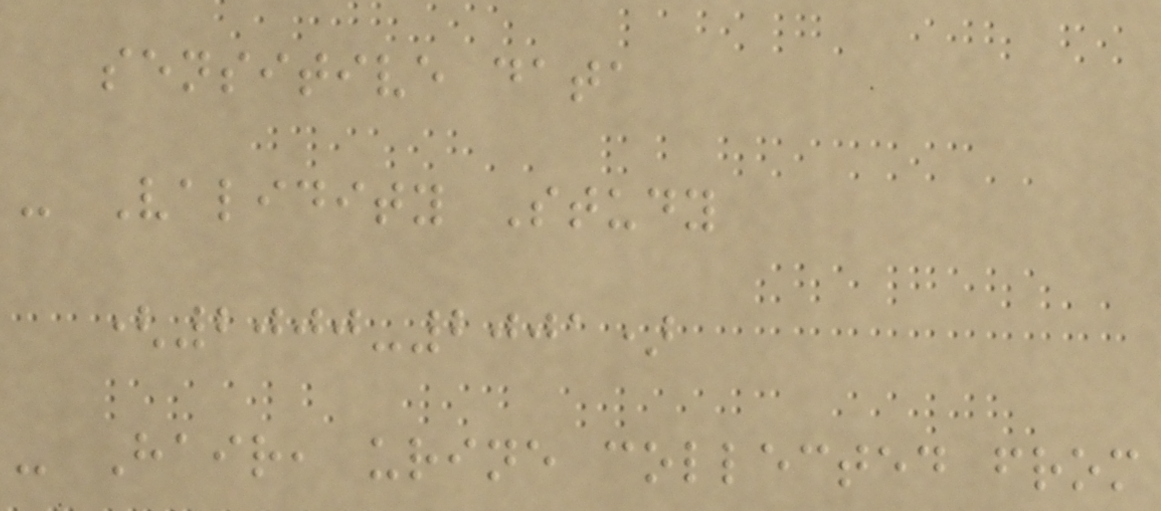sensitive data
- Validity Study
(2000-2001)
- Hair, urine collected from
